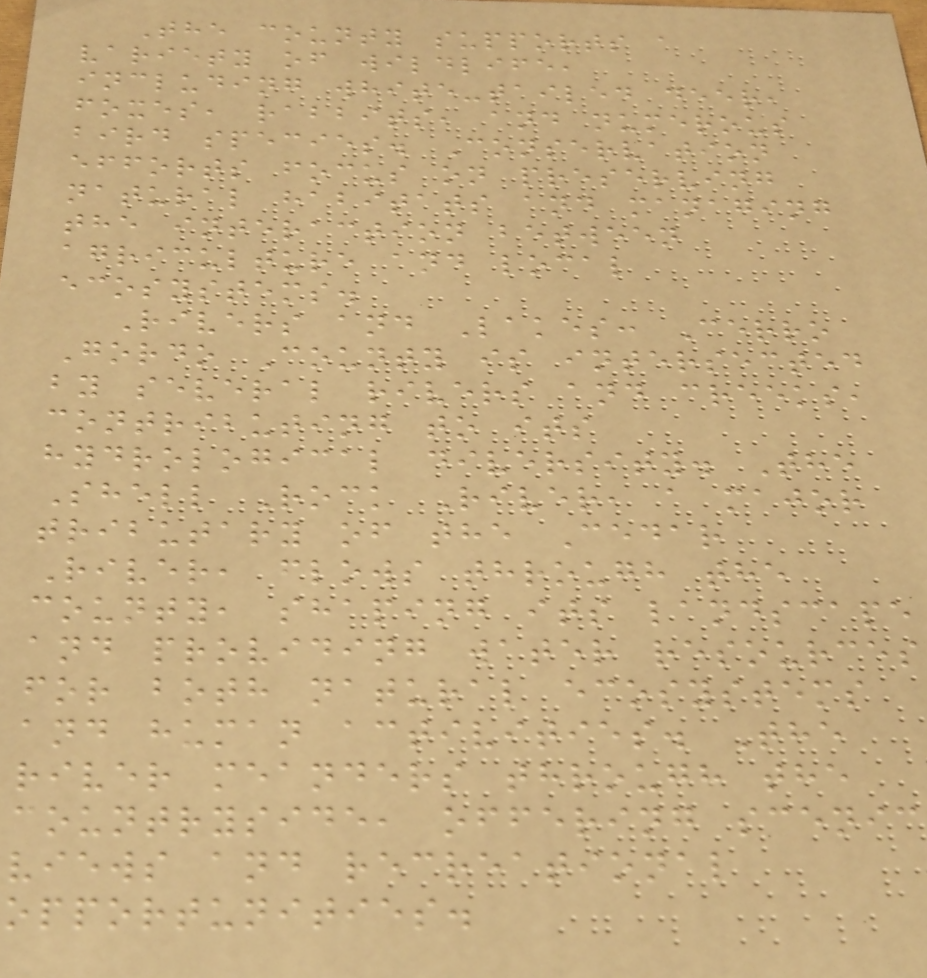The county supports a
variety of wildlife,
including white-tailed deer,
foxes, rabbits, and numerous
bird species. Conservation
efforts focus on preserving
natural habitats and managing
the interaction between
agriculture and local
ecosystems.
Rivers and Lakes: Cerro
Gordo County is intersected
by several rivers and creeks,
contributing to its
hydrological diversity. The
Shell Rock River, a major
tributary of the Cedar
River, flows through the
county, shaping its landscape
and providing water resources
for both natural ecosystems
and human activities. The
river meanders through the
countryside, offering scenic
views and recreational
opportunities.
